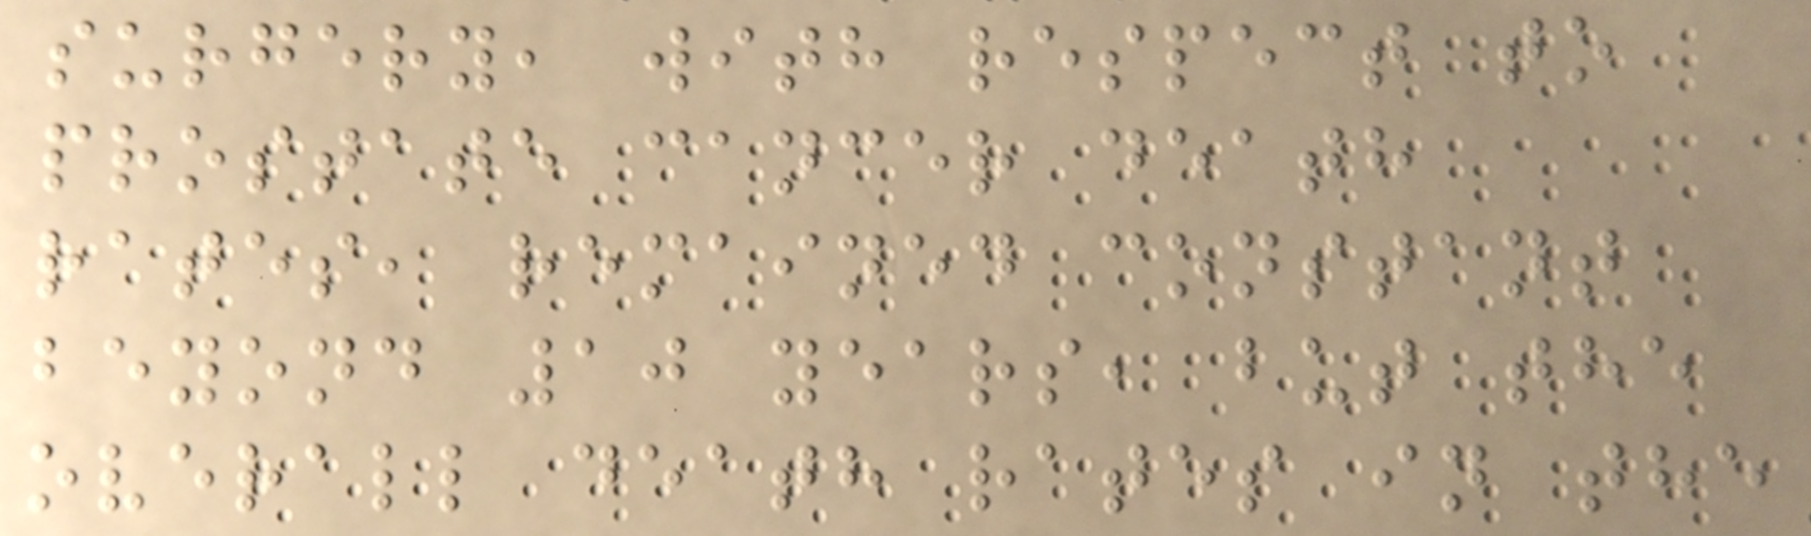surgery, with respect to
prostate cancer death
rates, remained constant
beyond 10 years, but the
overall death rates in the
